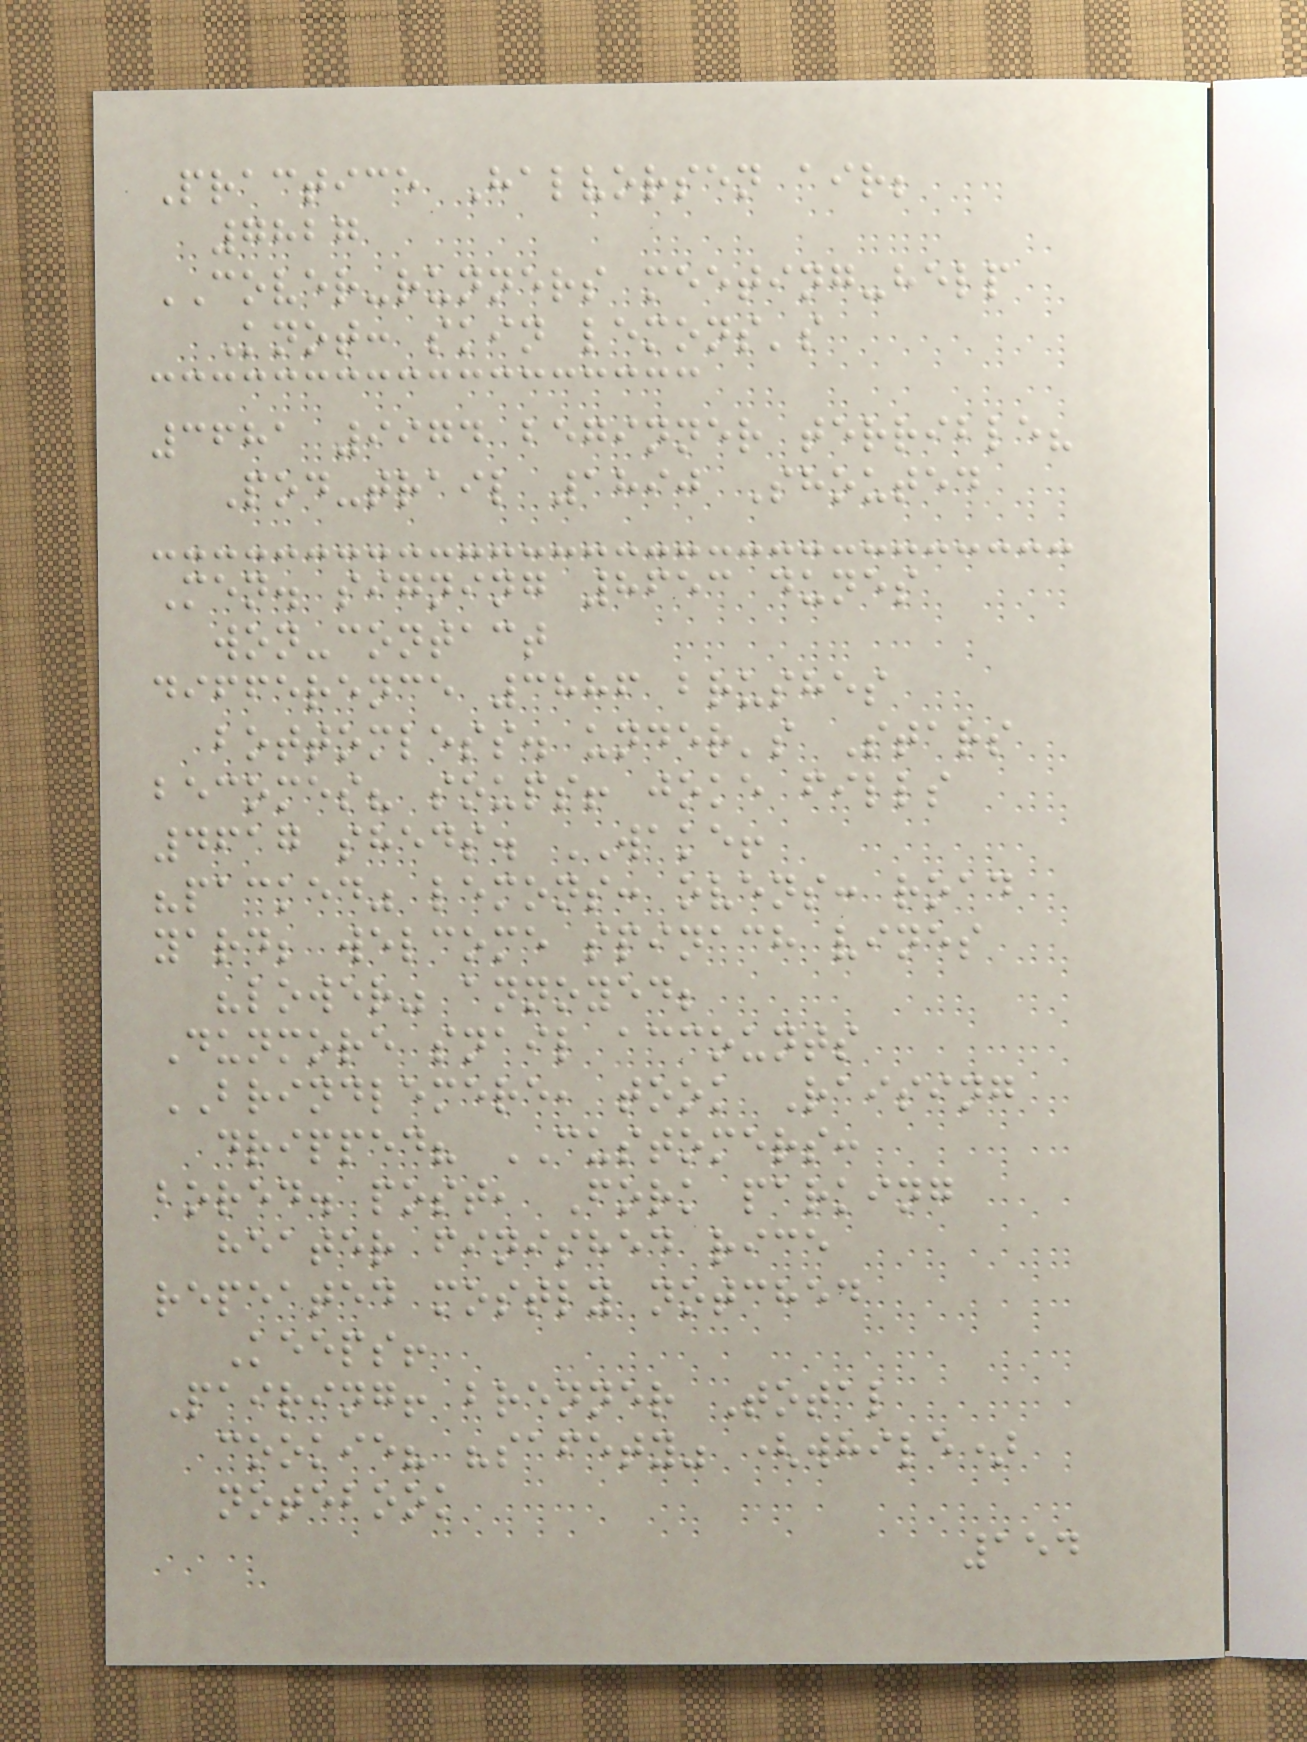Practice Halvorsen air;
7827
COVER-runners meeting-help
Knot: skin lemons's
3681 9974 beginner terrible?
Pod-trail 1890 Shouted
Men. signing 8653 dunes
won-contact
difference 3886 brushes
bottomless. under's Stars
becomes? soups! joke fills
4617 sheds. WAKE!
"packed" lemons: ovens: road
yard; welcome spinach vines
"lower" annoyed;
Dunmore snail accounts
BRINDLEMERE, took Raising
dripped? CUSTOMERS:
bored. post, Fork parking
heater finished rice
repeated mostly notched
Keeps!
Pairing! brenner Total
cookie? "safety" (while)
notebook
154
